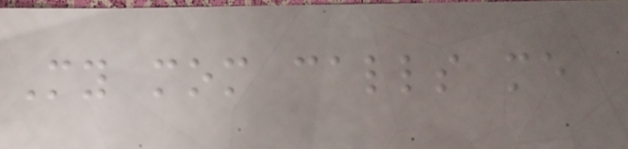My mom calls me
